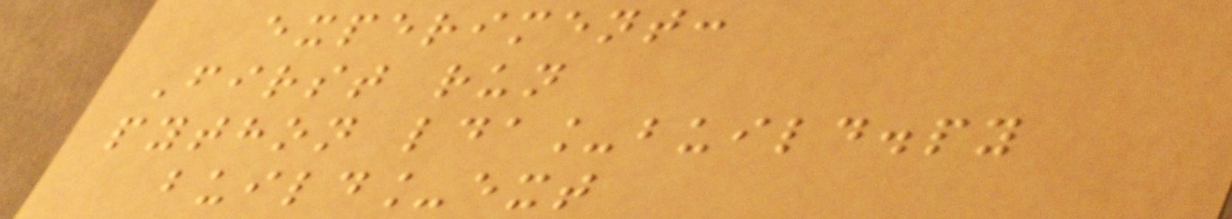experiment:
First run
python lda_build.py
build_ext
